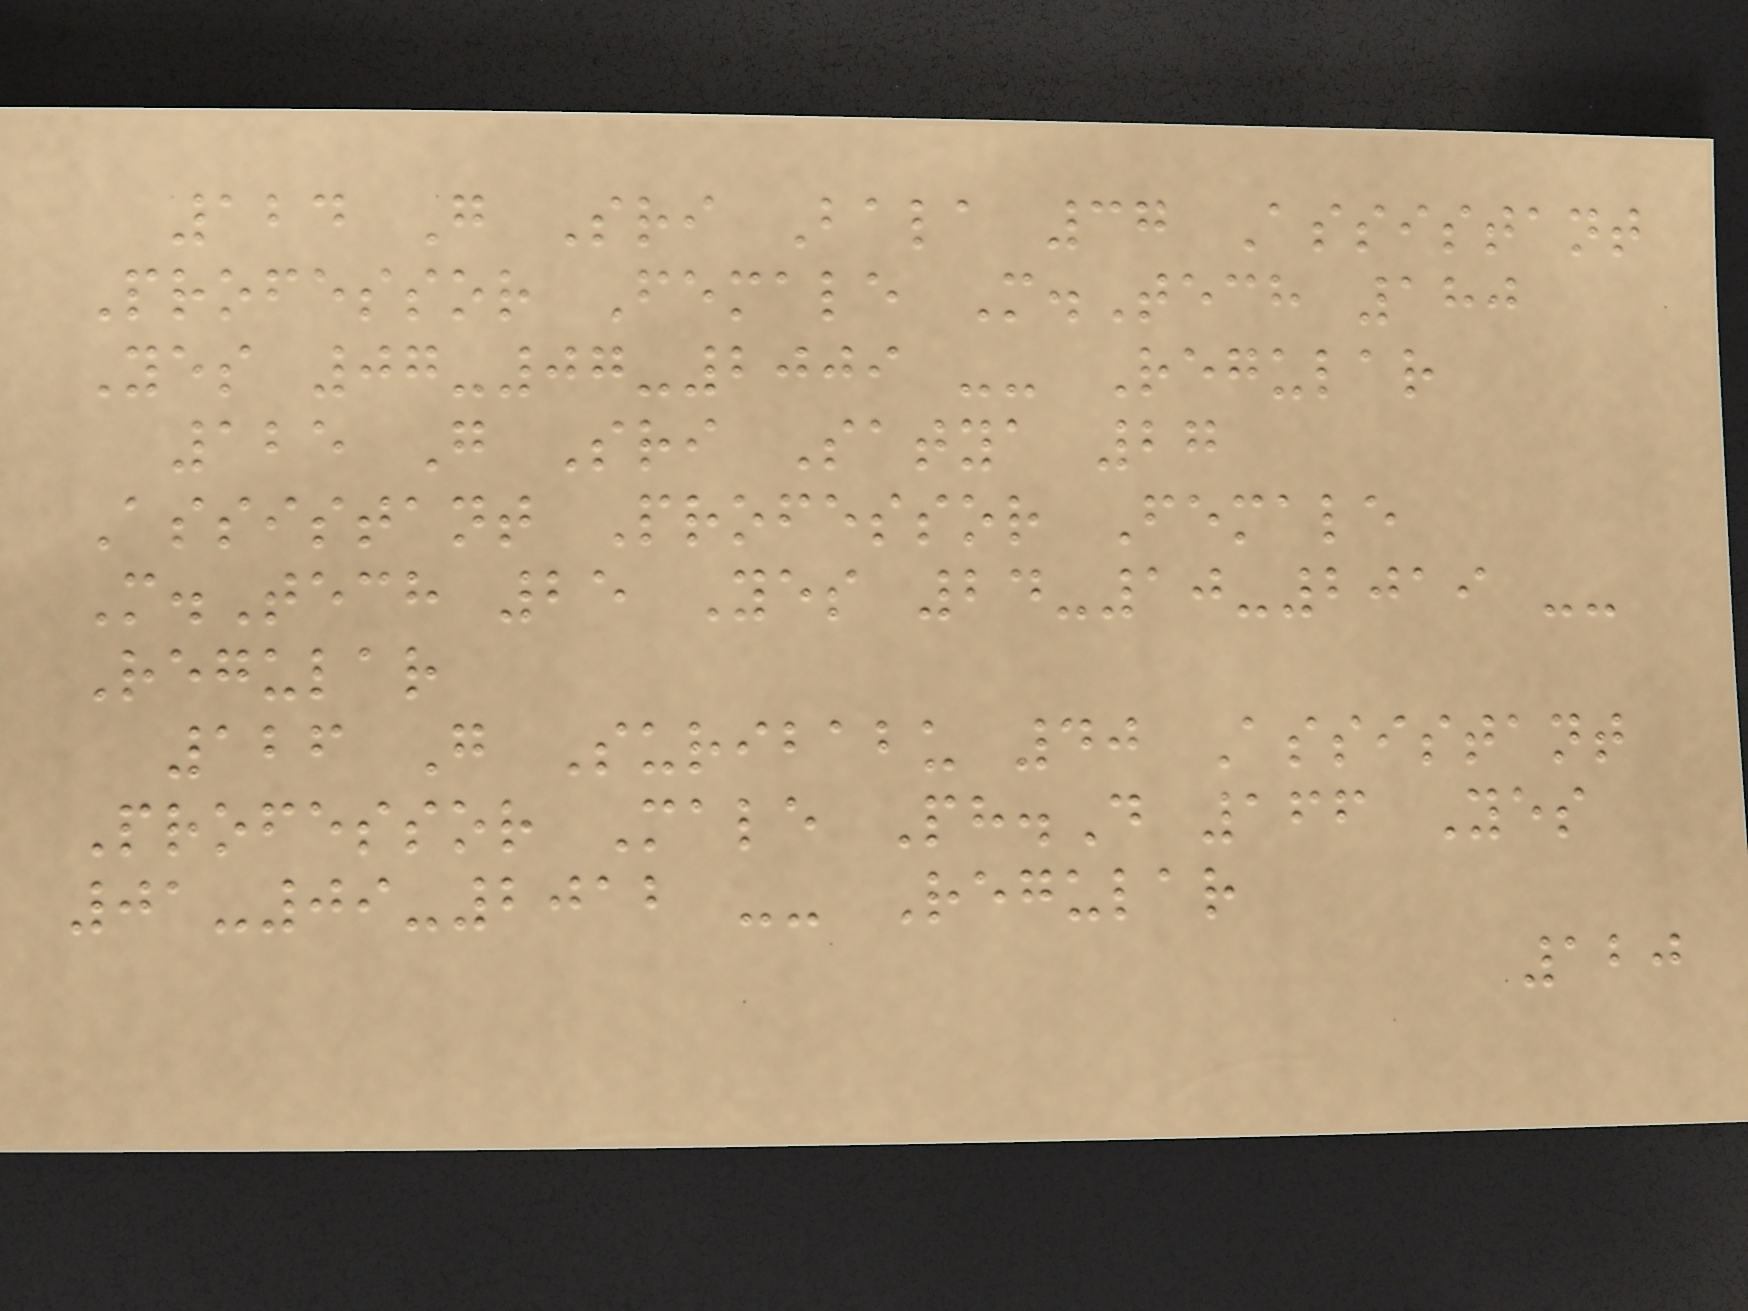124 G Sri Bala 37 Assistant
Professor Female M.Tech 180
Yes 07-07-2009 -- Regular
125 G Sri Satya 27
Assistant Professor Female
M.Tech 25 Yes 24-10-2019 --
Regular
126 G Suribabu 40 Assistant
Professor Male Ph.D 166 Yes
01-09-2012 -- Regular
120
